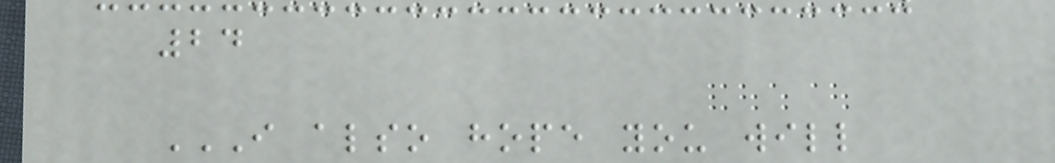24
I ALSO HOPE YOU WILL
